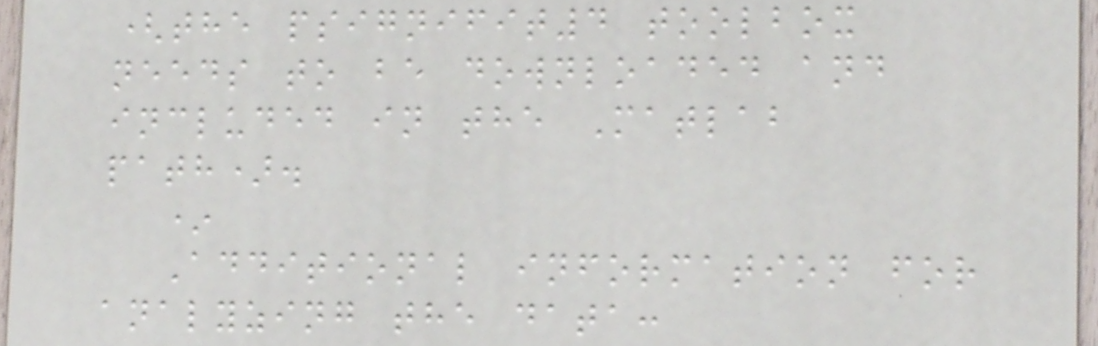(the psignifit4 toolbox
needs to be downloaded and
included in the Matlab
path).
*
Additional information for
analyzing the data:
